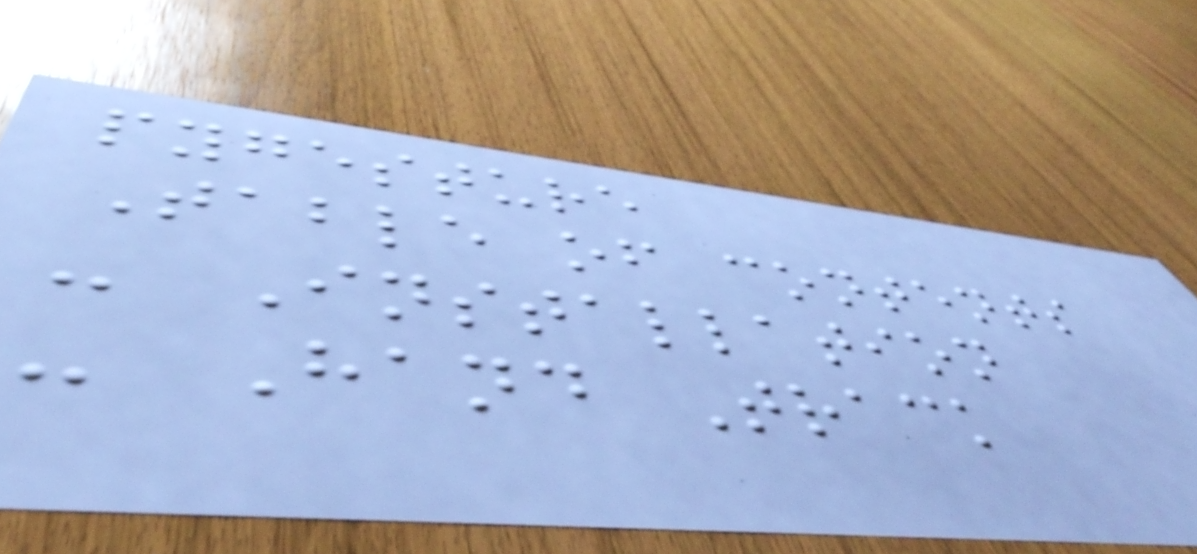pygesture
Table of contents
- Installation
- Hand Track
